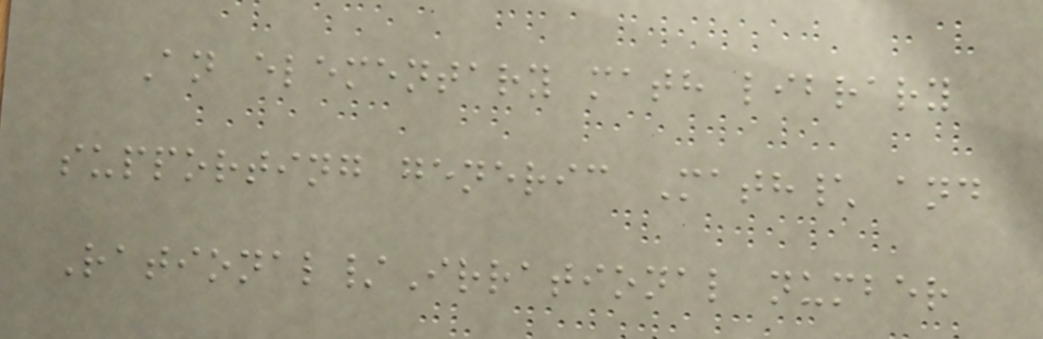An elementary math library
supporting generic Math\ and
Rational/Irrational number
